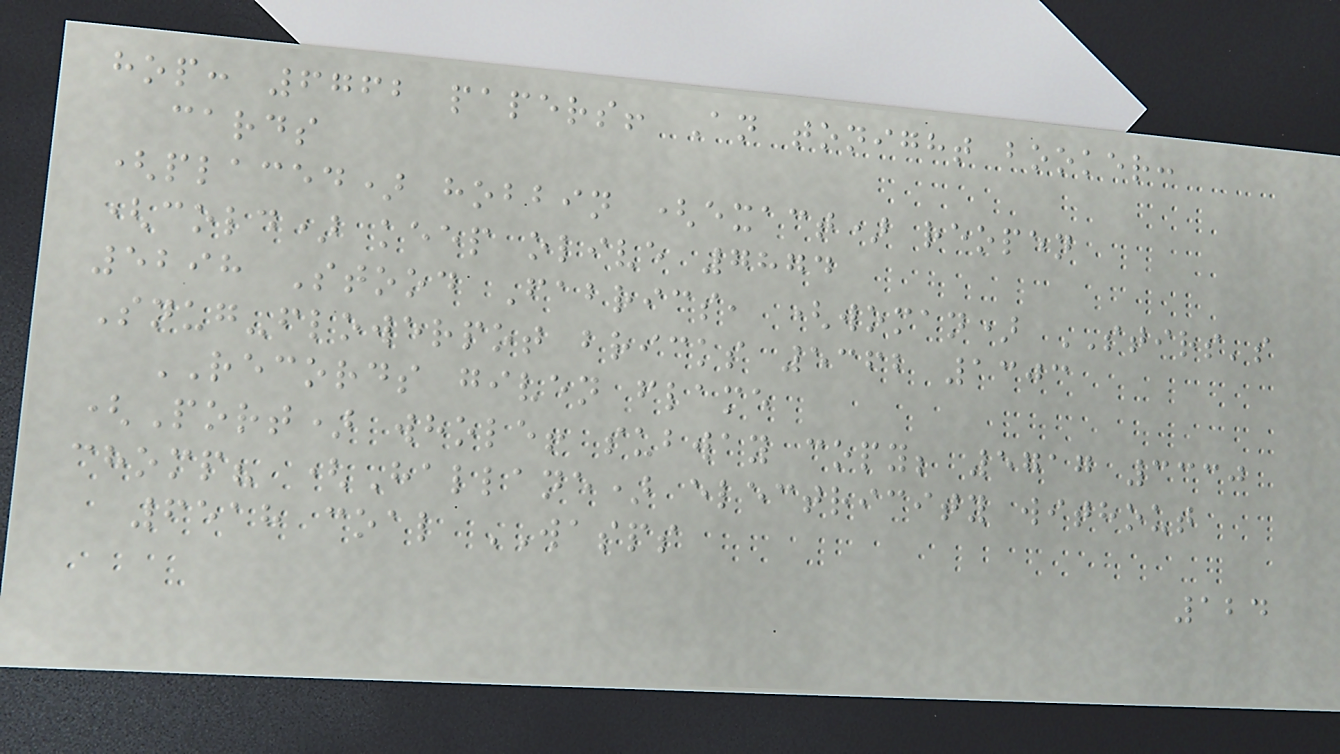hop: 6762 papers! An tonight booker:
cards
(placed) hobbin (exact) reopen
(cold) keep olive 7874
5298 Stood Fabrics, (woman) STIRS's
Snug-flowerpot bricks 5362 1303
RECORDS given flame
(Port) whole! subway copy; 5717 3330
chomp? (Hallane) electricity without
6518 coal WASPS
124
